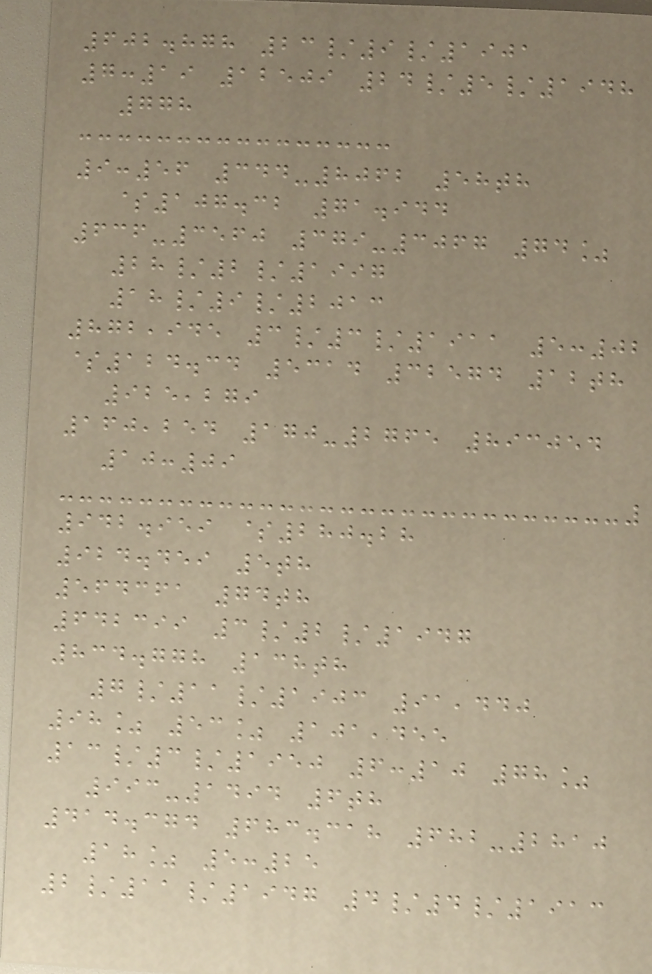602.878 23/9/1901
7:19 12509 24/5/1948
778
9:56 344-8062 58th
$107.32 71.944
636-3560 379-3067 74%
28/2/1997
18/9/2013
872,945 3/3/1911 5:02
$124.34 5314 32574 12th
925,279
160,254 170-2765 893054
10:09
942.959 $280.28
924.459 5th
564361 74th
642399 3/2/1947
834.778 138th
7/11/1903 91,440
98% 53% 101,455
13/3/1950 6:10 78%
993-1494 6th
414.374 683.318 682-2810
18% 5:25
2/11/1947 4/4/1913
